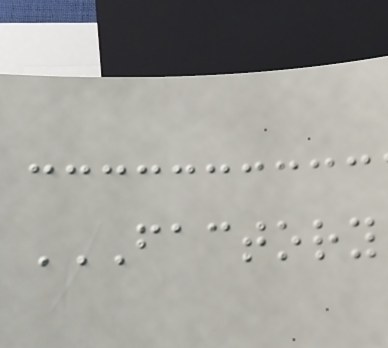FACTORY
